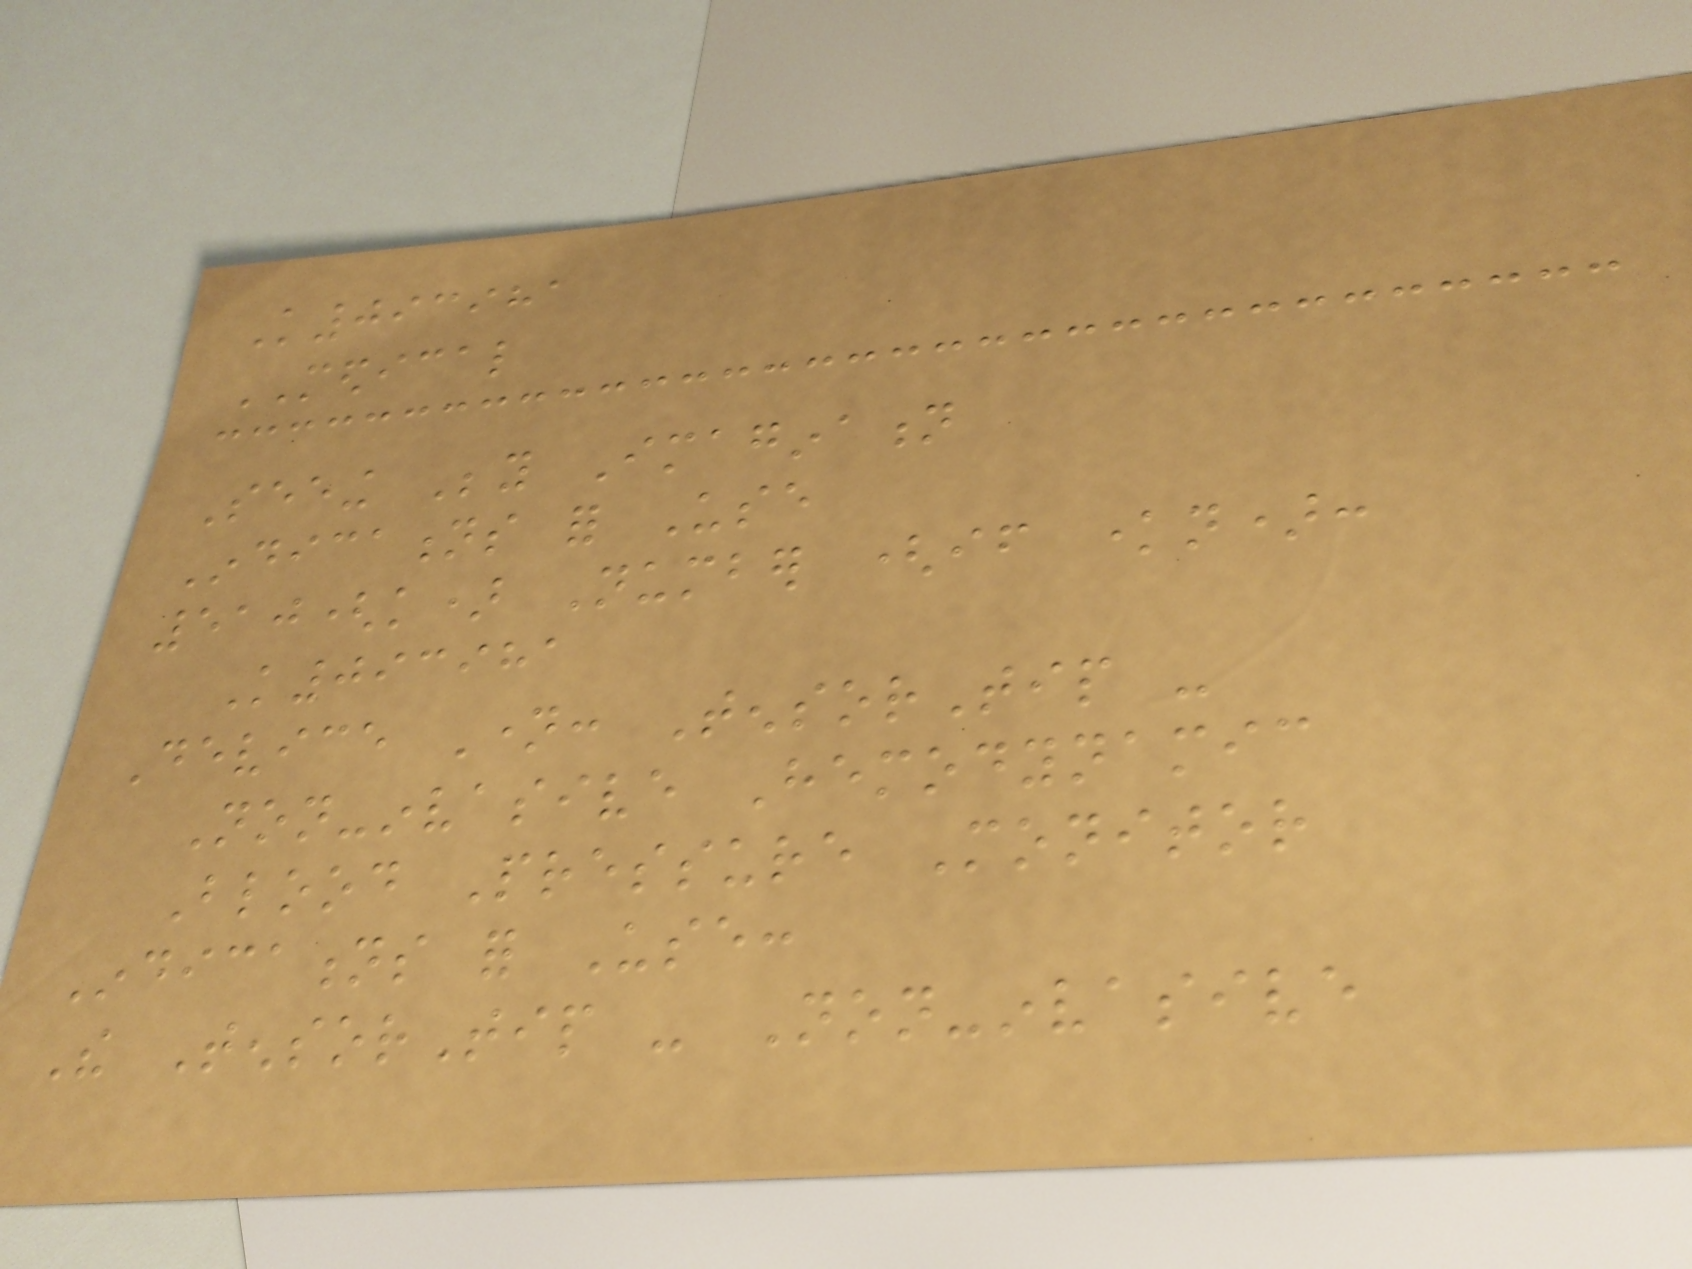K093981
MEDICAL
Seeing Beyond Imagination
Indications for Use
510(k) Number (if known):
K093981
Device Name: TensorTip -
Non-invasive Hemodynamic
Blood Pressure Monitor
Indications for Use:
The TensorTip - Non-invasive
